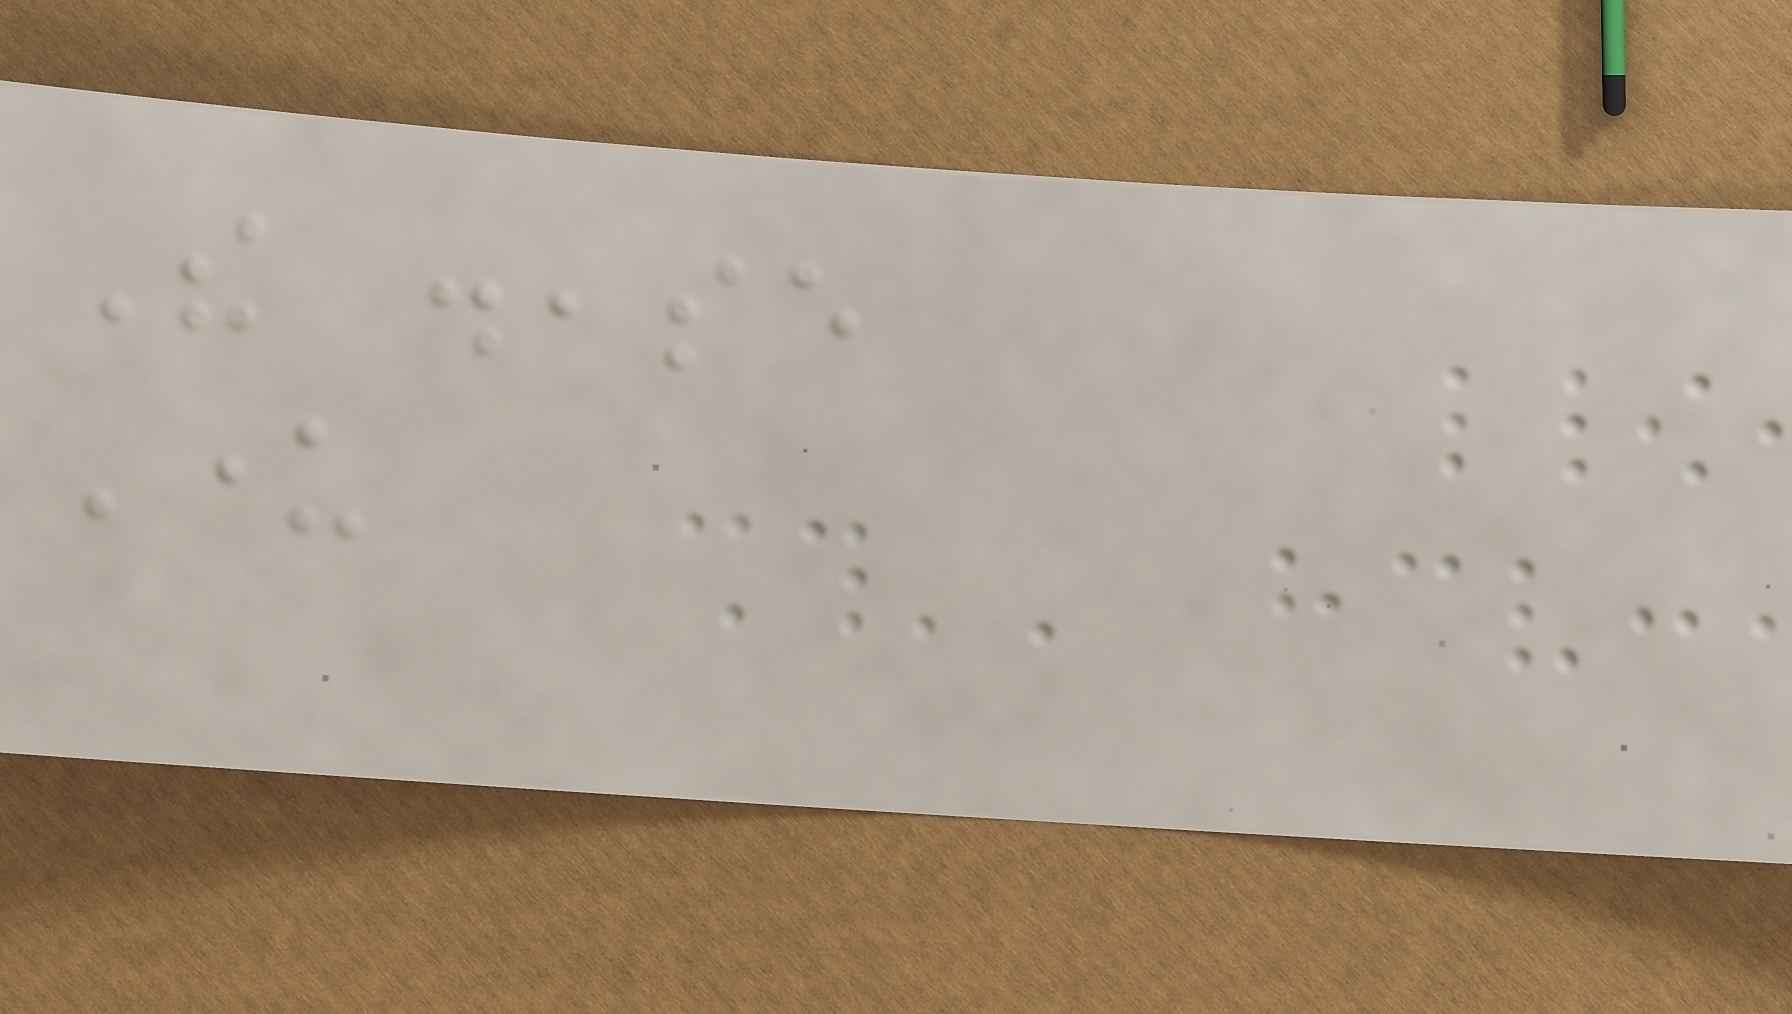The disease
Under
